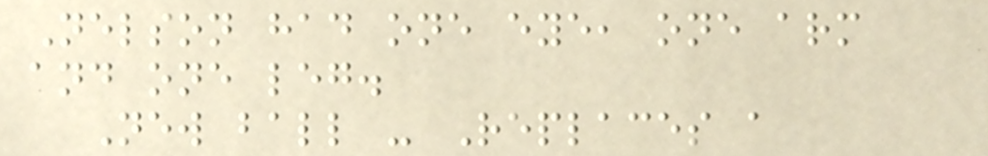Nelson had one eye, one arm
and one leg.
New ball - Replaces a
